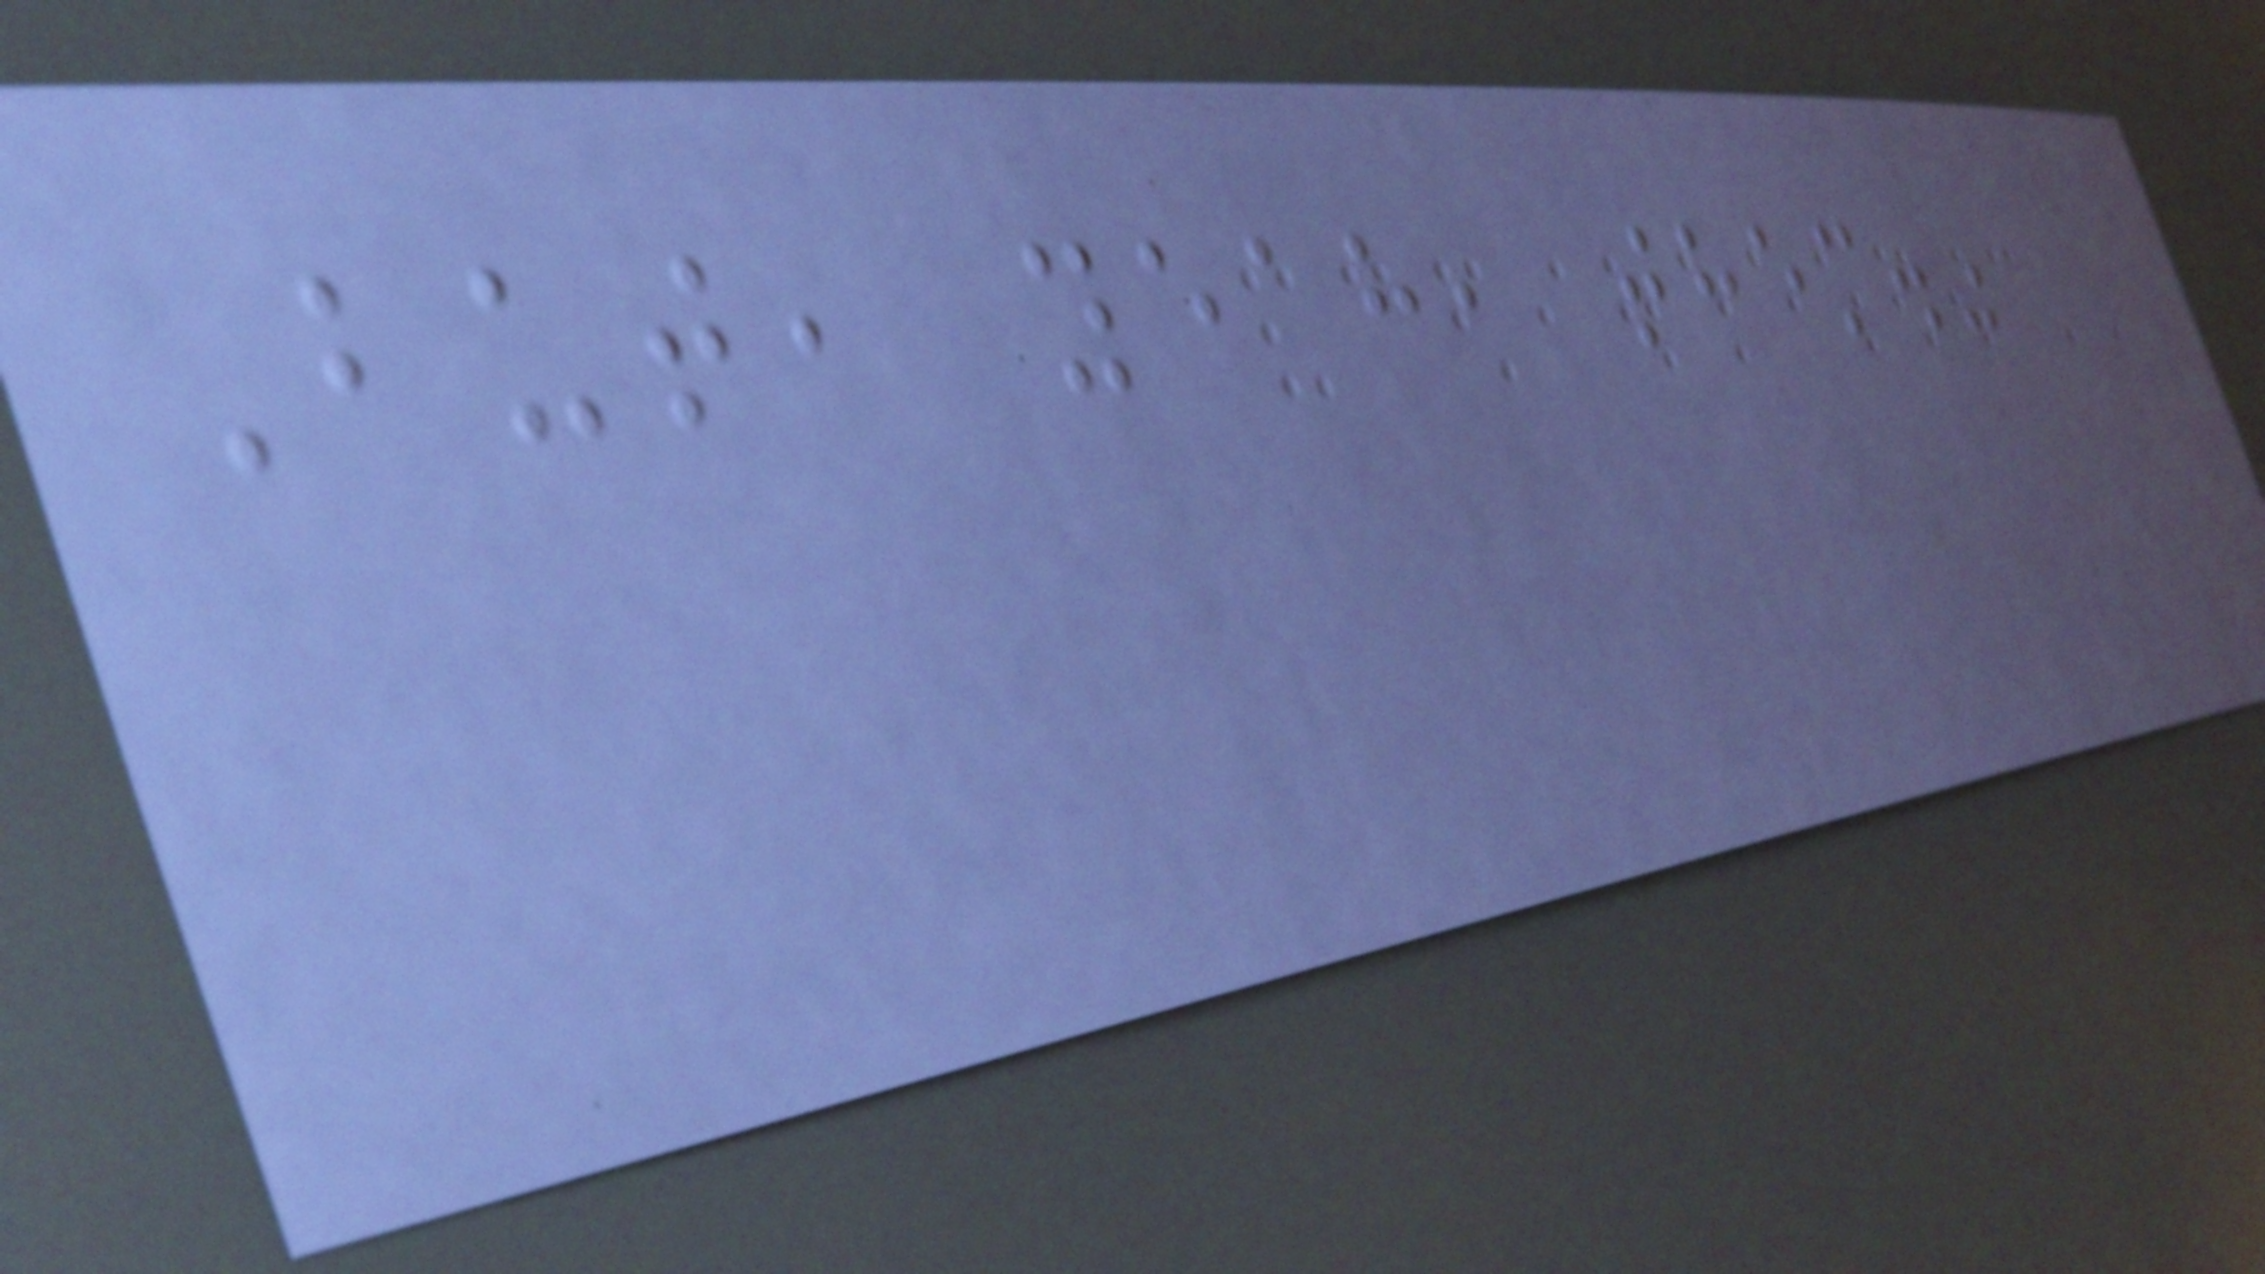But, yeah, them."
